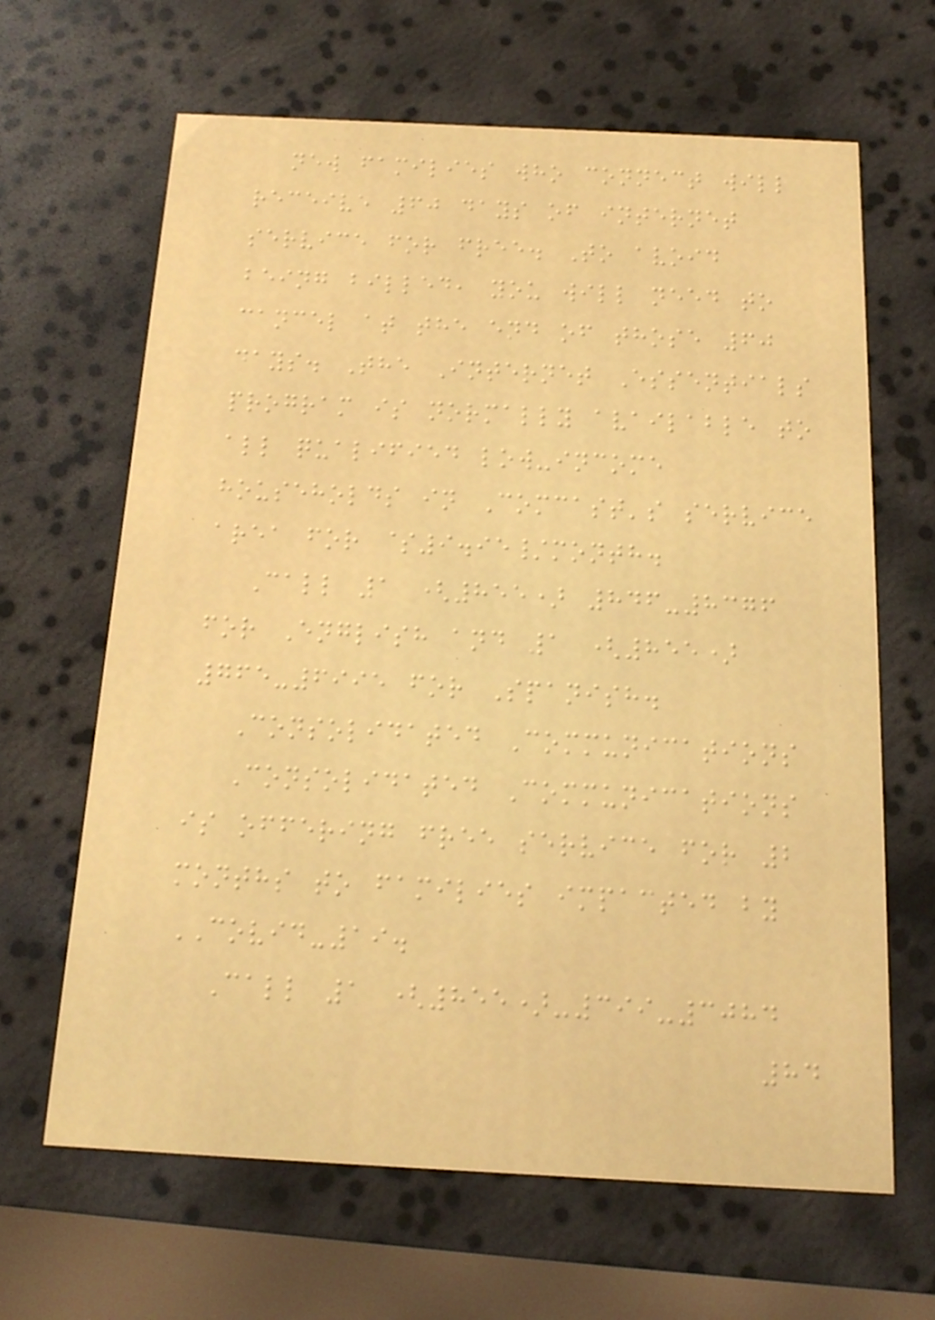new families who connect will
receive 60 days of internet
service for free. To avoid
being billed, you will need to
cancel at the end of those 60
days. The Internet Essentials
program is normally available to
all qualified low-income
households in Comcast's service
area for $9.95/month.
Call 1 (855) 846-8376
for English and 1 (855)
765-6995 for Spanish.
Consolidated Communications
Consolidated Communications
is offering free service for 2
months to families impacted by
COVID-19.
Call 1 (855)-399-3084
84
